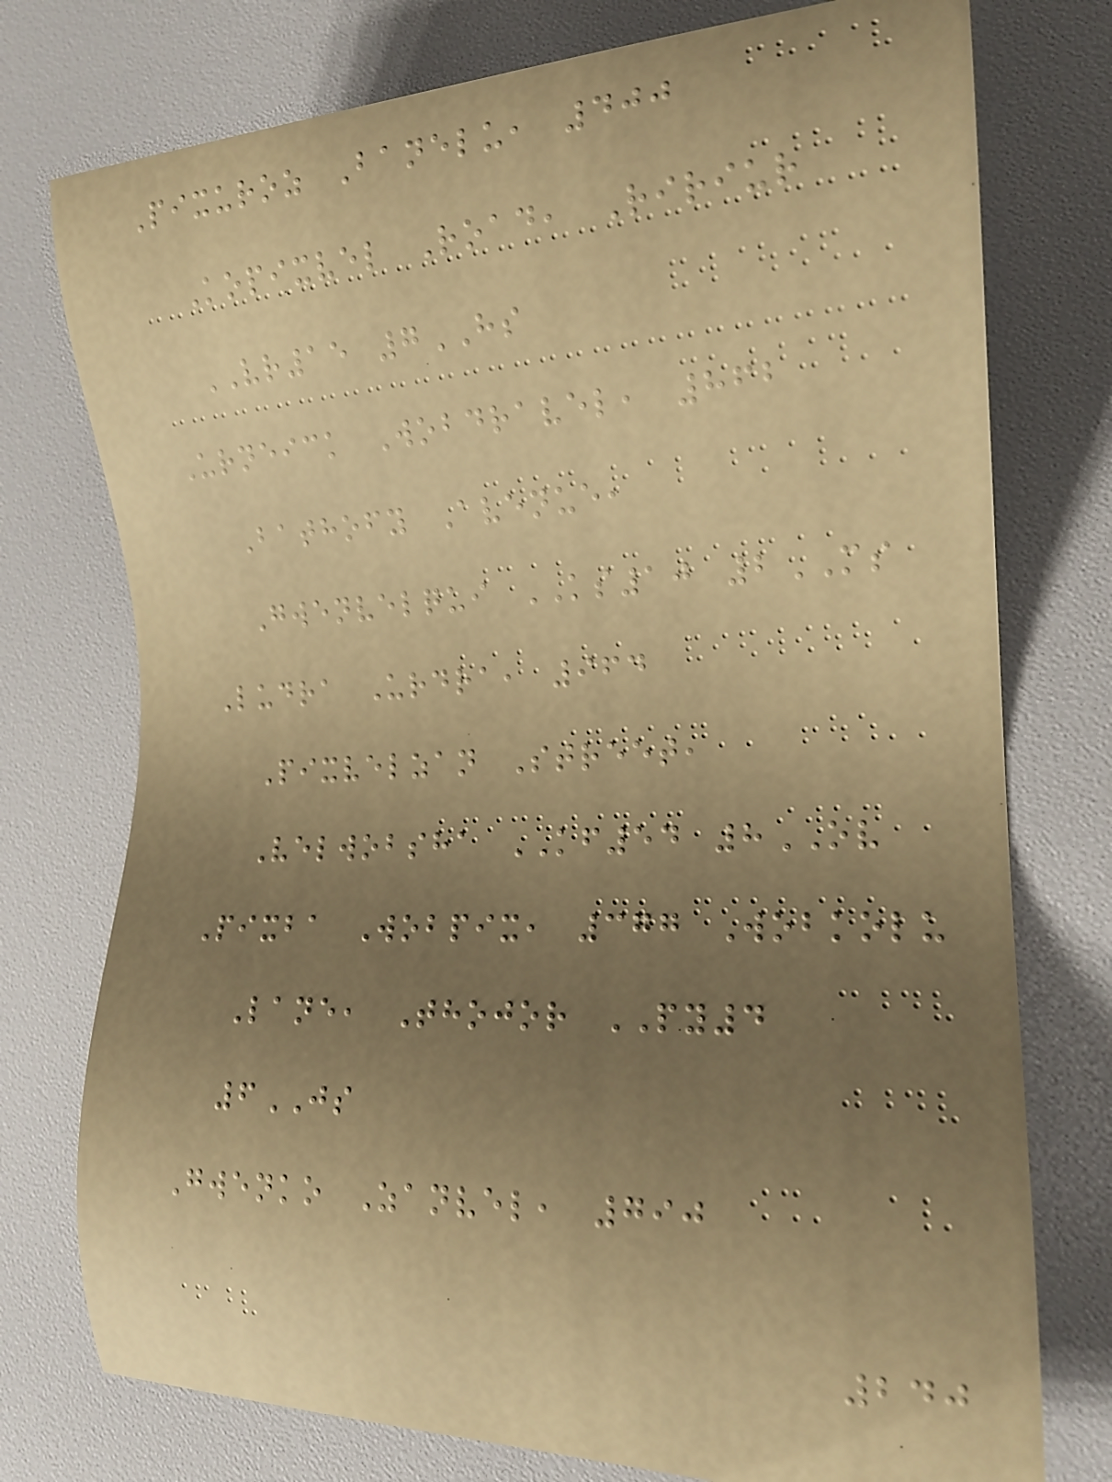Pixuroz Banelu, 400
Kopixvel Road, Ririur
VR15 7HS
Urneick Wobdravel, 862
Bathofy Avenue,
Gwenvelqui KS10 2MS
Ludra Urdra, 964
Pixvelzan Street,
Velwobsha KF54 8OV
Pixba Wobpix, 377 Wobkolu
Lane, Thojor PY4
6JS
Gwenko Zanvel, 790
240
